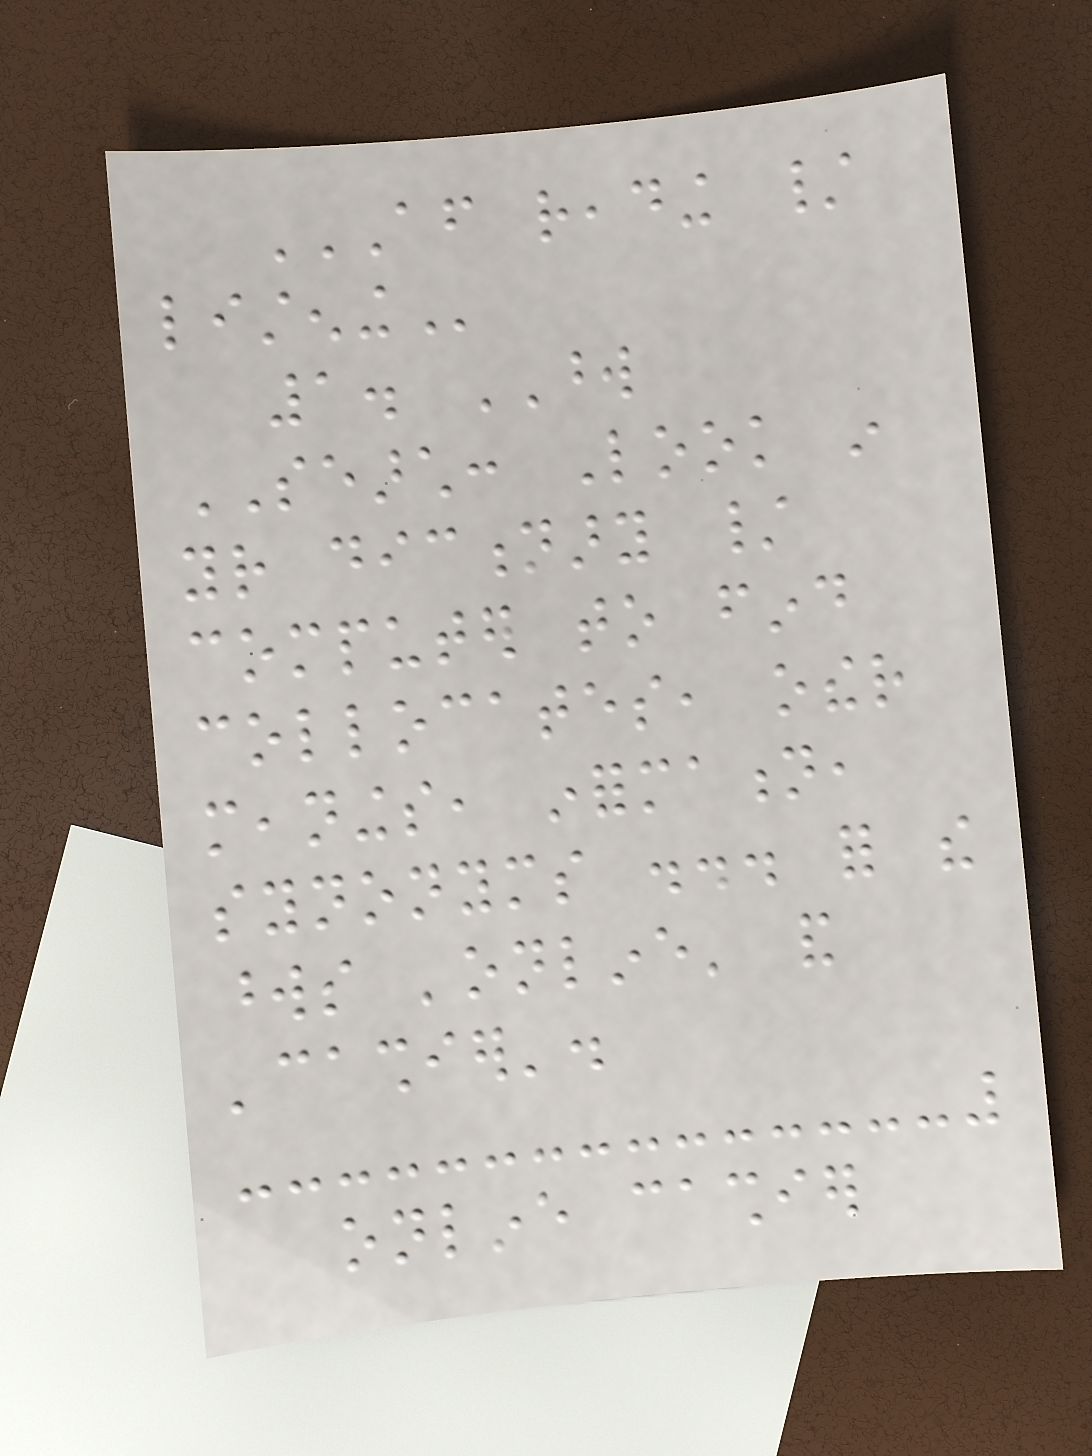AFTER READING /
LISTENING
1. WORD
SEARCH: Look in
your dictionary /
computer to find
collocates, other
meanings, information,
synonyms ... for the
words 'online' and
'cashier'.
online cashier
